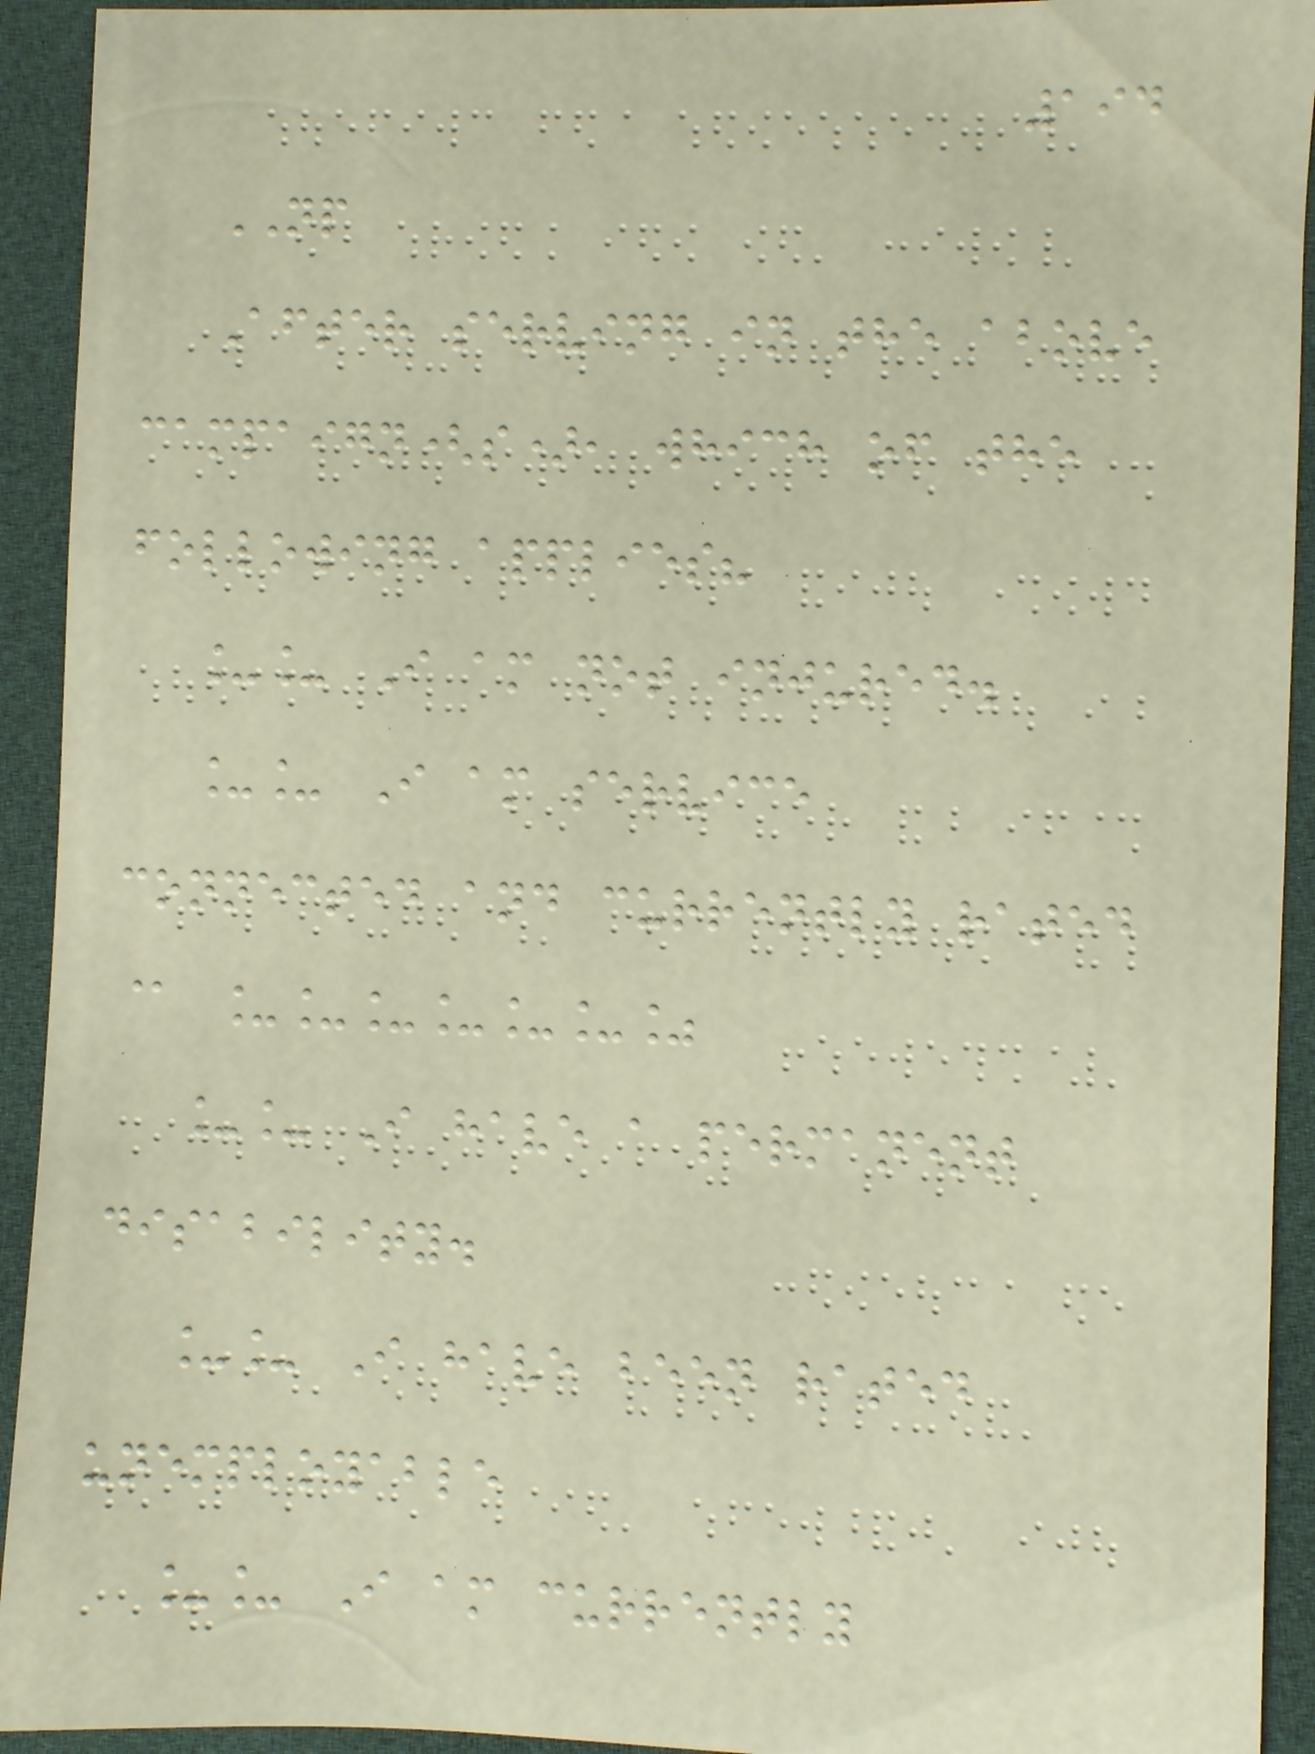194
NP
After serving in the above
campaign(s), which of the
following applies?
__ I am not injured.
__ I am service
connected and currently rated
@ ______%
__ I have a permanent
disability.
__ I have been rated
unemployable
__ I am currently
